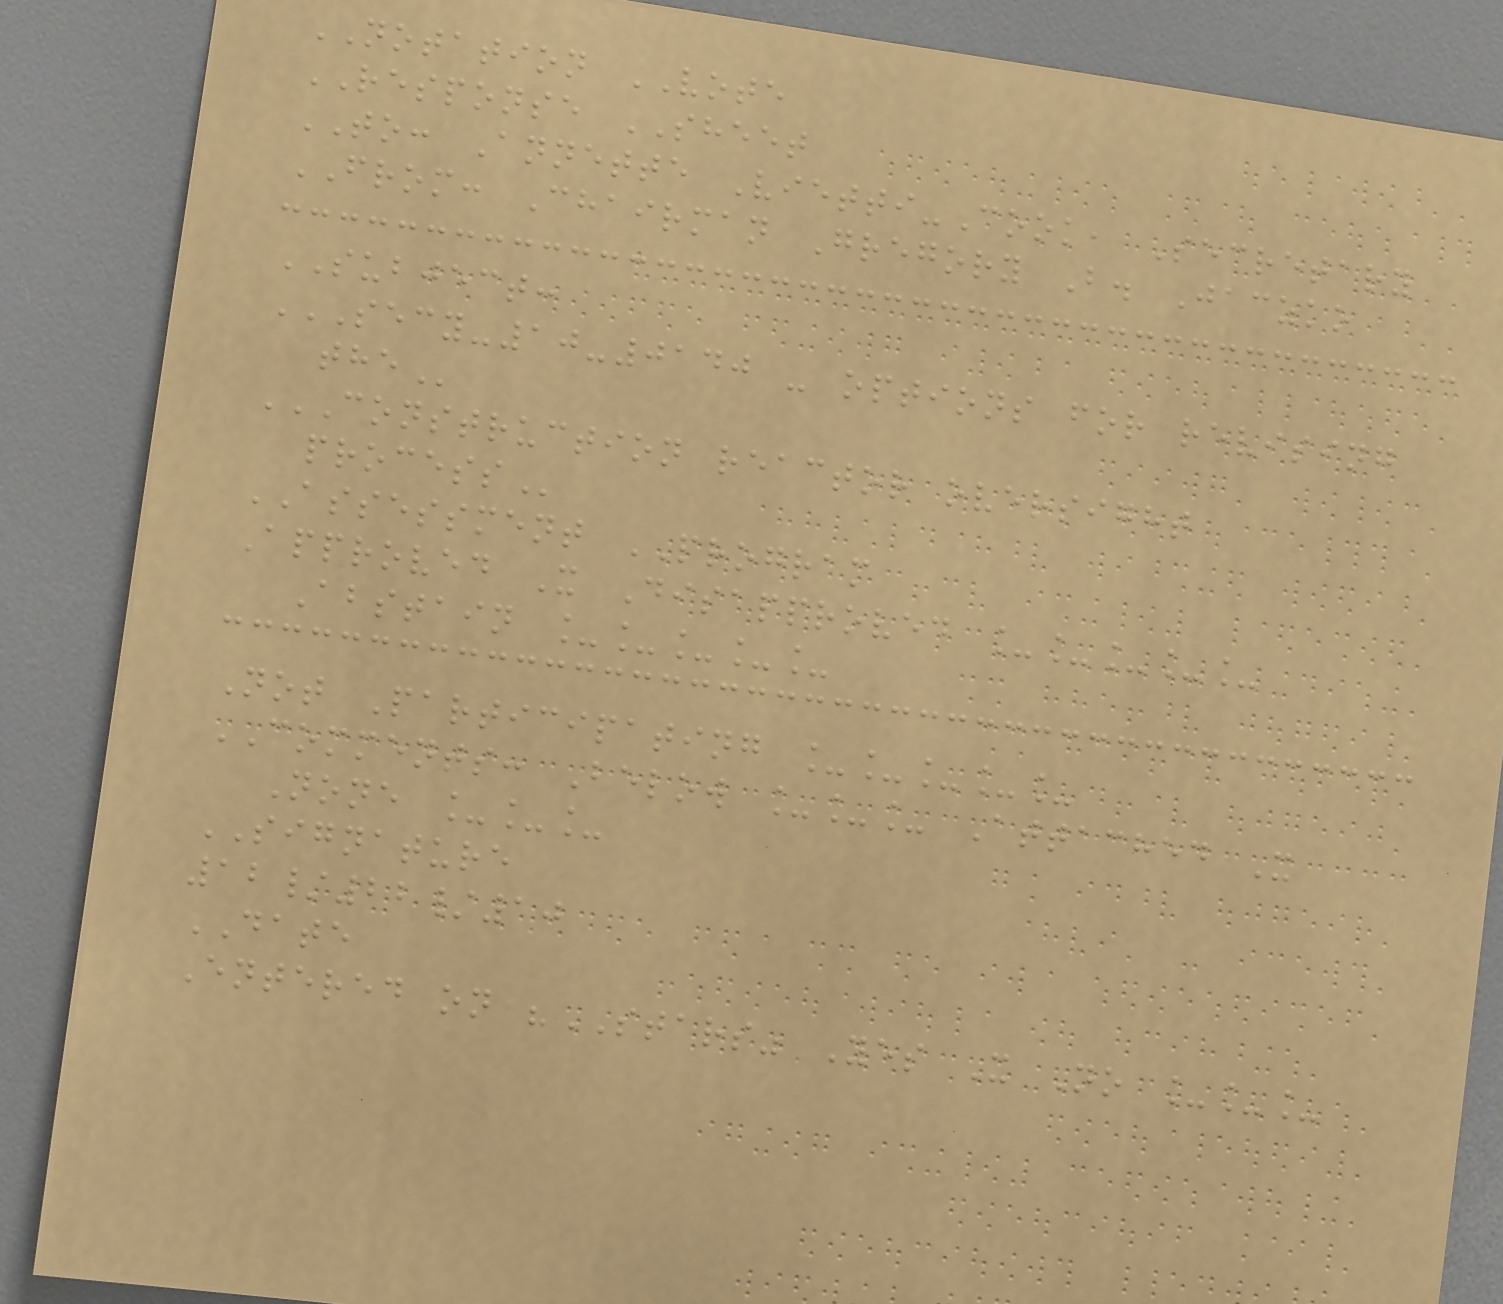NOTATION VOTE
RESPONSE SHEET
TO: Annette Vietti-Cook, Secretary
FROM: Chairman Gregory B. Jaczko
SUBJECT:
SECY-10-0140 - OPTIONS FOR REVISING
THE
CONSTRUCTION REACTOR OVERSIGHT
PROCESS
ASSESSMENT PROGRAM
Approved X Disapproved _____
Abstain _____
Not Participating _____
COMMENTS: Below ___ Attached X
None ___
SIGNATURE
12/22/10
DATE
Entered on "STARS" Yes X No ___
